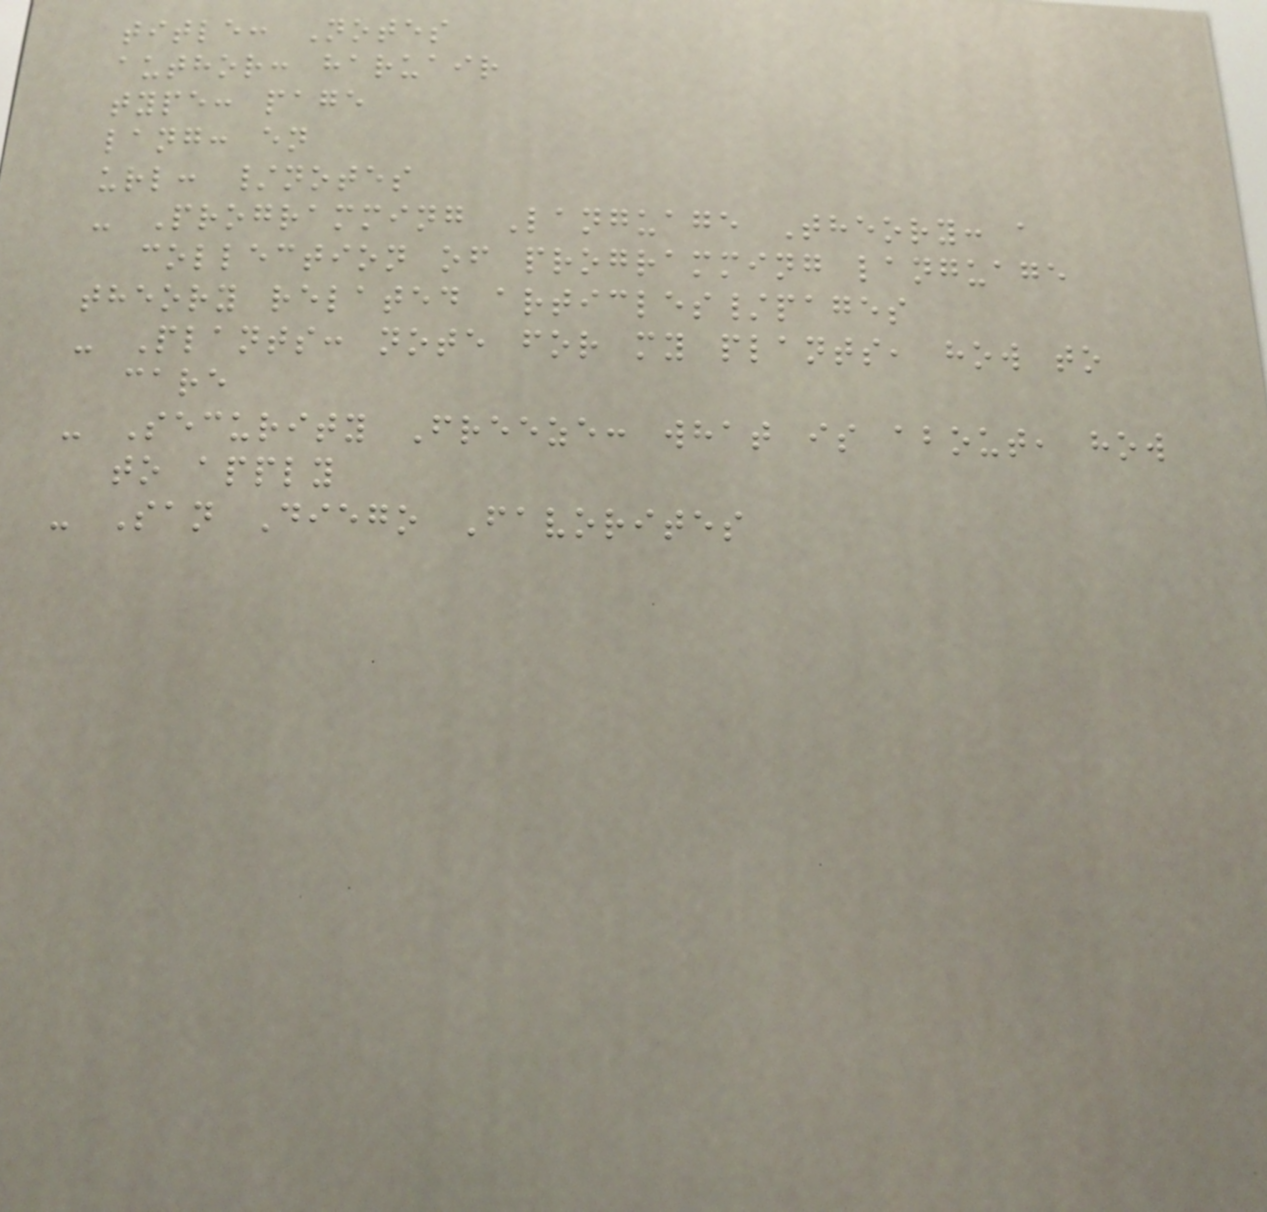title: Notes
author: haruair
type: page
lang: en
url: /notes
- Programming Language Theory: a
collection of programming language
theory related articles/pages
- Plants: note for my plants, how to
care
- Security Freeze: what is about, how
to apply
- San Diego Favorites
